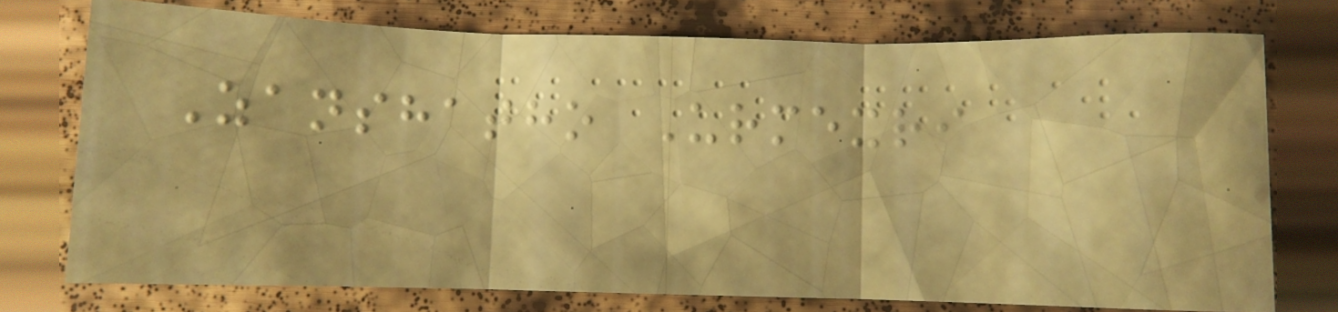Zanshatho Urmexri
